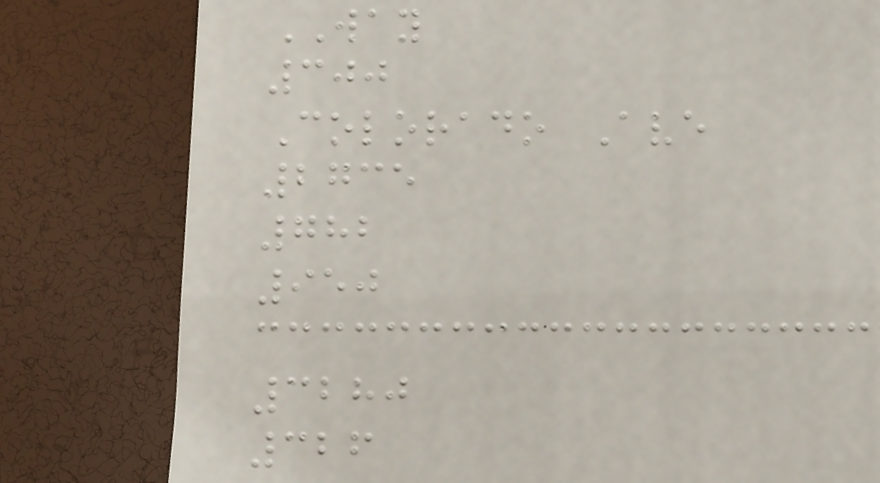WAY
300
Colorado Ave
2735
782
950
3280
326
